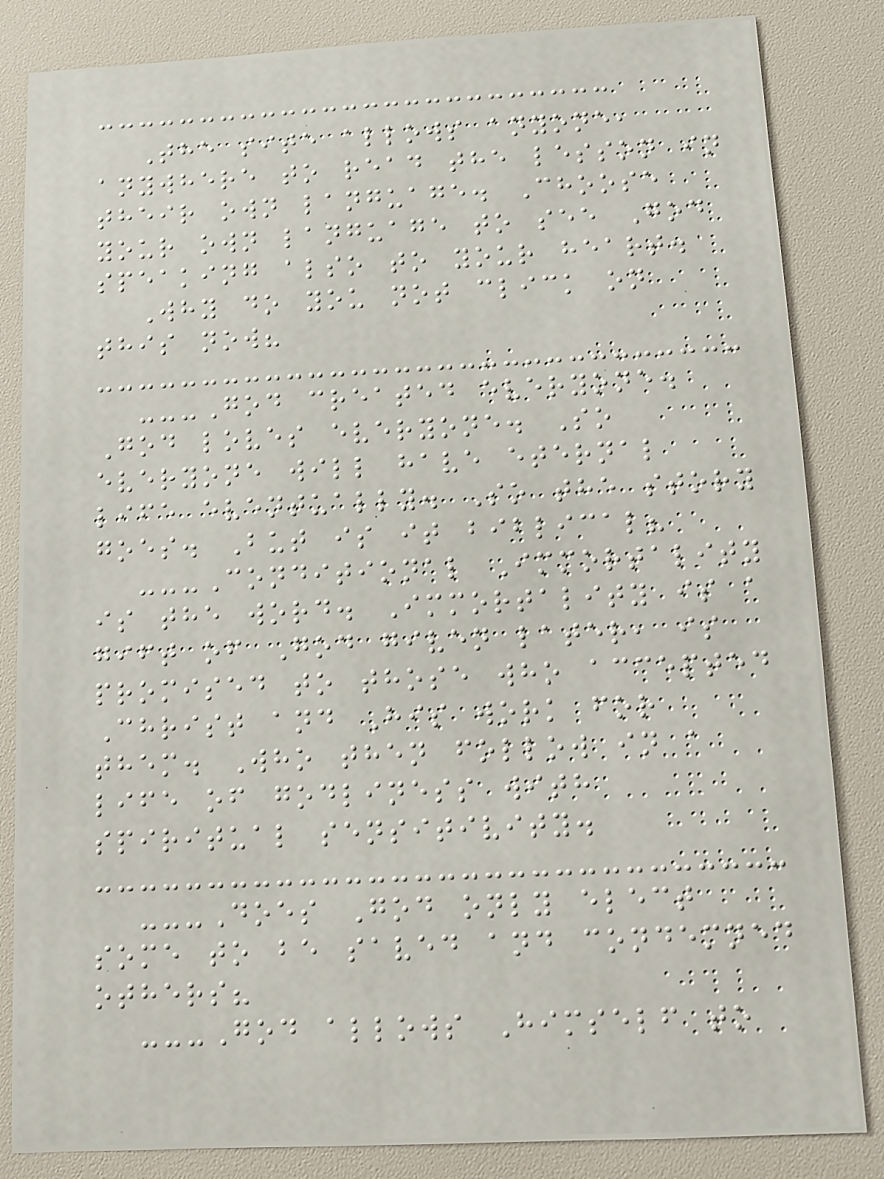The site allows anyone,
anywhere to read the lesson in
their own language. Choose
your own language to see God
speaking also to your heart.
Why do you not click on
this now?
---God created everyone.
God loves everyone. So
everyone will have eternal
life eventually. So the story
goes. But is it biblical?
---Conditional Immortality
is the word. Immortality is a
gift of God given later, is
promised to those who accepted
Christ and His work for
them. Who then follow in a
life of godliness with
spiritual sensitivity.
---Does God only elect
some to be saved and condemned
others?
---God allows Himself to
